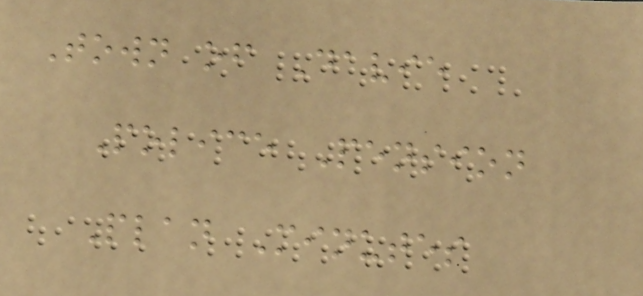Town of Davie
Police Pension
Plan Minutes
